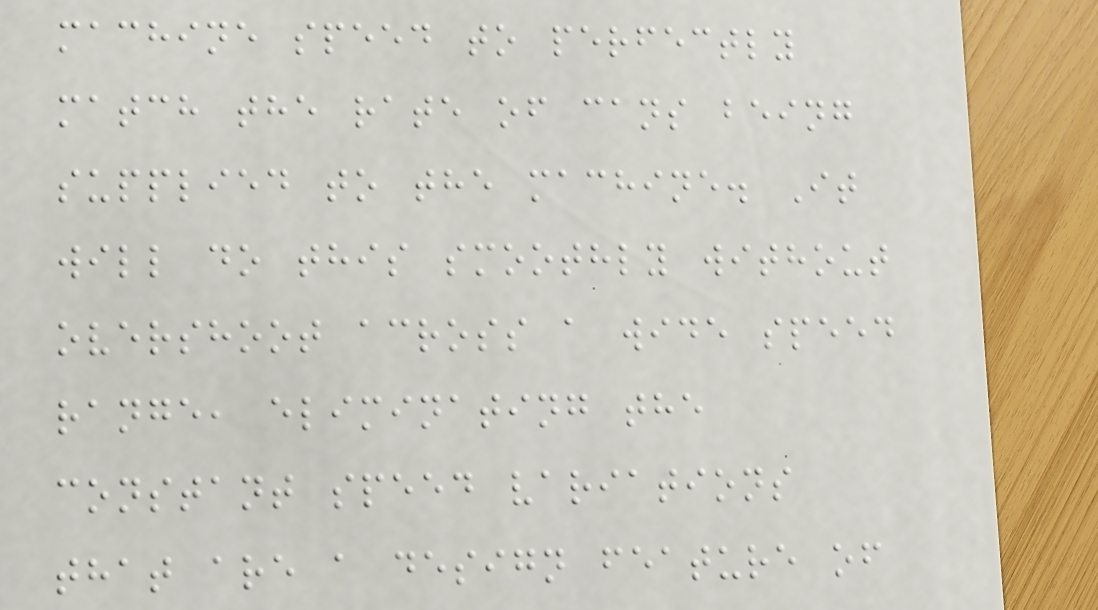machine speed to perfectly
match the rate of cans being
supplied to the machine. It
will do this smoothly without
overshoot across a wide speed
range, eliminating the
constant speed variations
that are a design feature of
